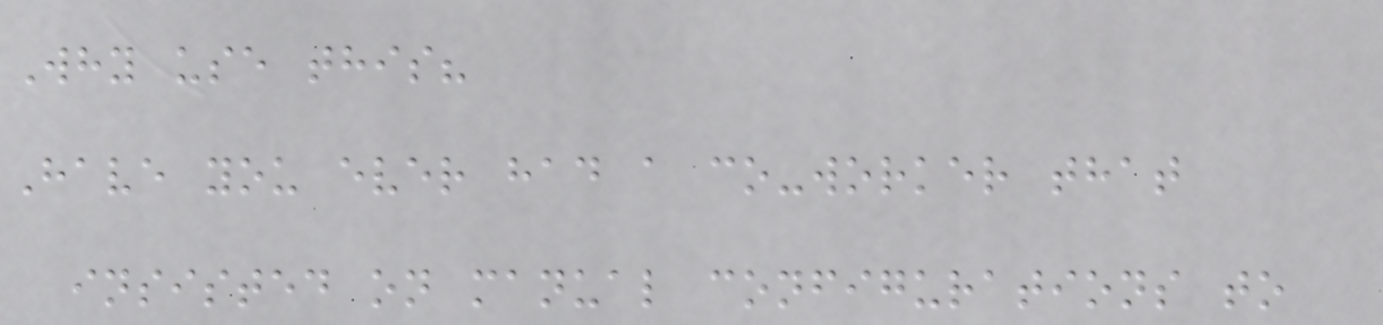Why use this?
Have you ever had a co-worker that
insisted on manual configurations to
